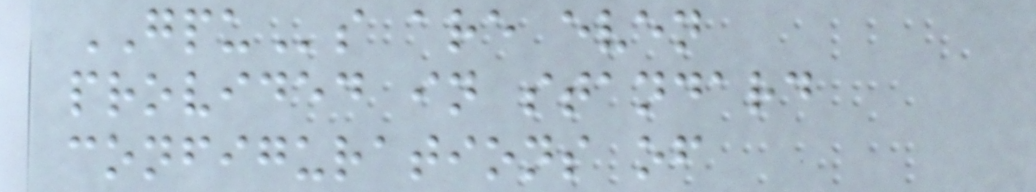GPUs are even
provided in standard
configurations of
